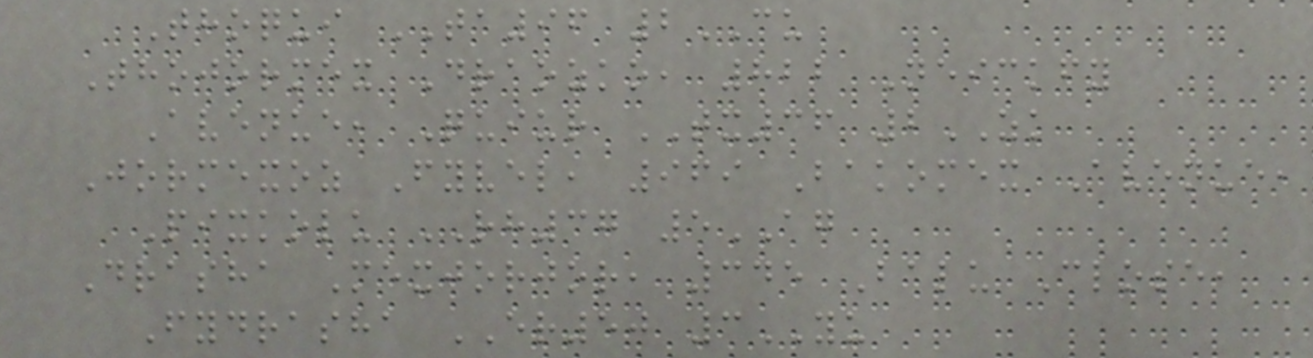Thoqui TA96 2CU
Thojormex Draozko, 822 Neickfy
Avenue, Quiur TX36 2ZK
Jormexoz Fyvel, 969 Bakomex Avenue,
Pixkolu RH37 5AG
Drasha Mexjorjor, 345 Balu Close,
Fydrasha ER50 3YU
